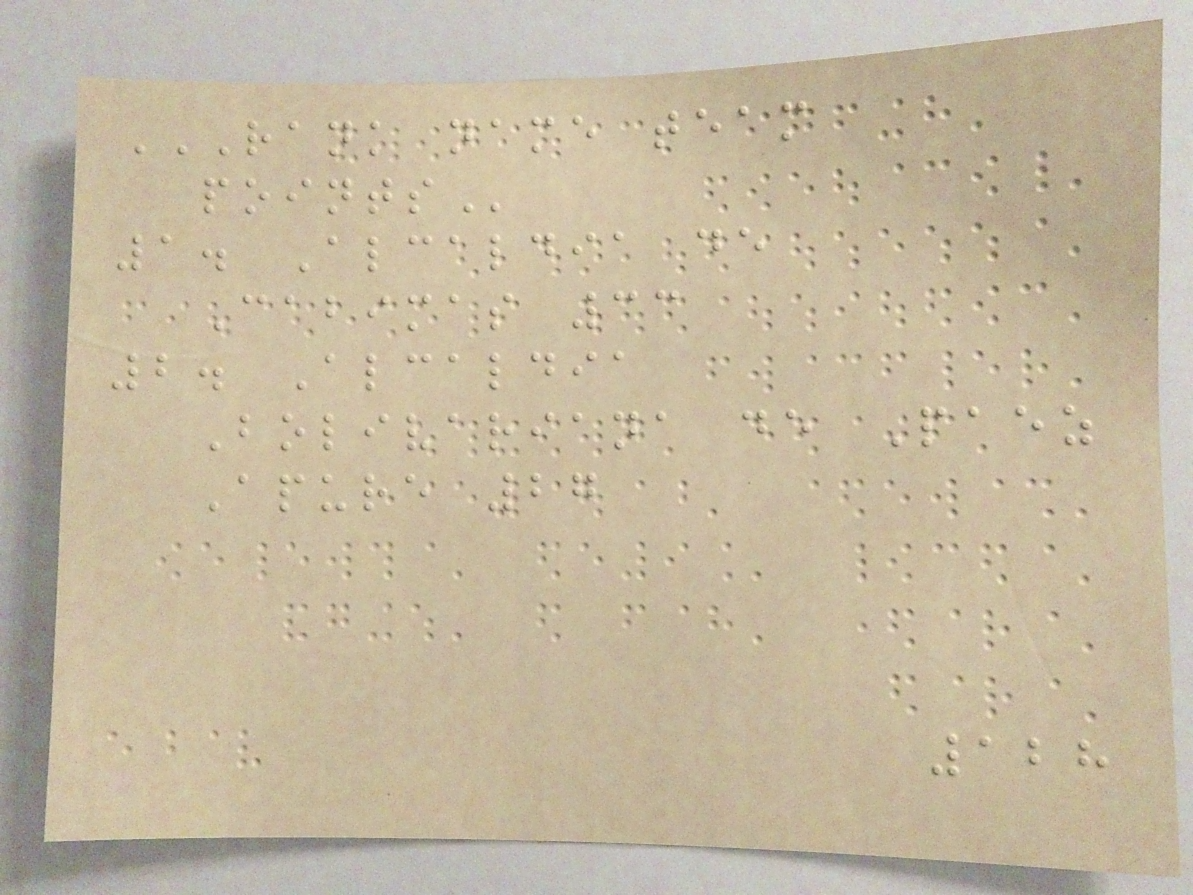RANK NAME TEAM
POINTS
1. Alcaldia de
Cabimas 33
2. Alcaldia
Bolivariana de Paez
Apure 27
128
